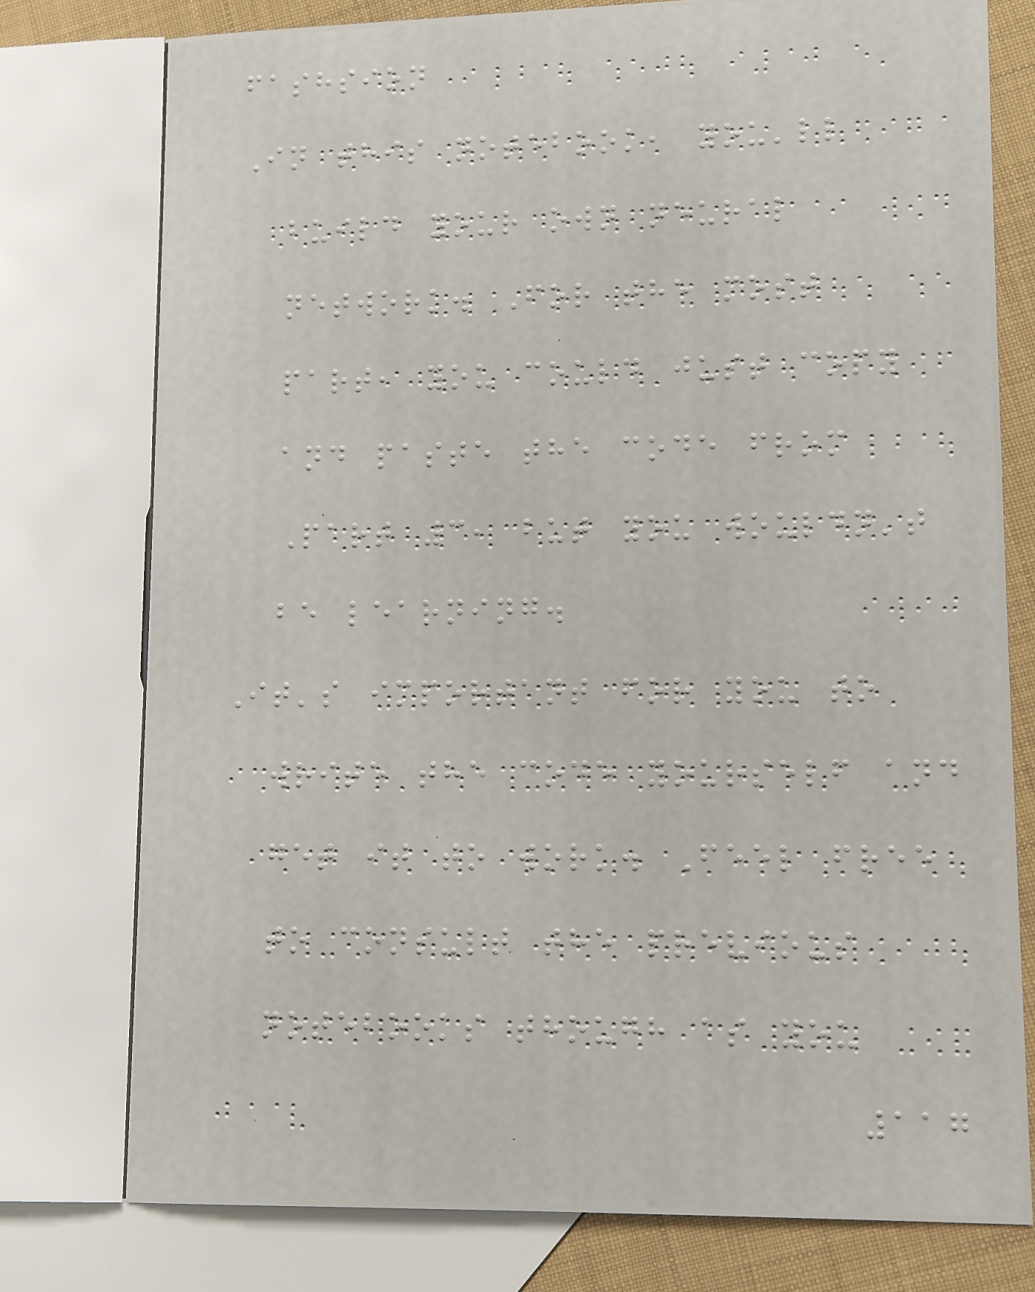fashsion
In this notebook, you'll
build your own neural
network. For the most
part, you could just copy
and paste the code from
Part 3, but you wouldn't
be learning.
It's important for you to
write the code yourself and
get it to work. Feel free
to consult the previous
notebooks though as you
117
